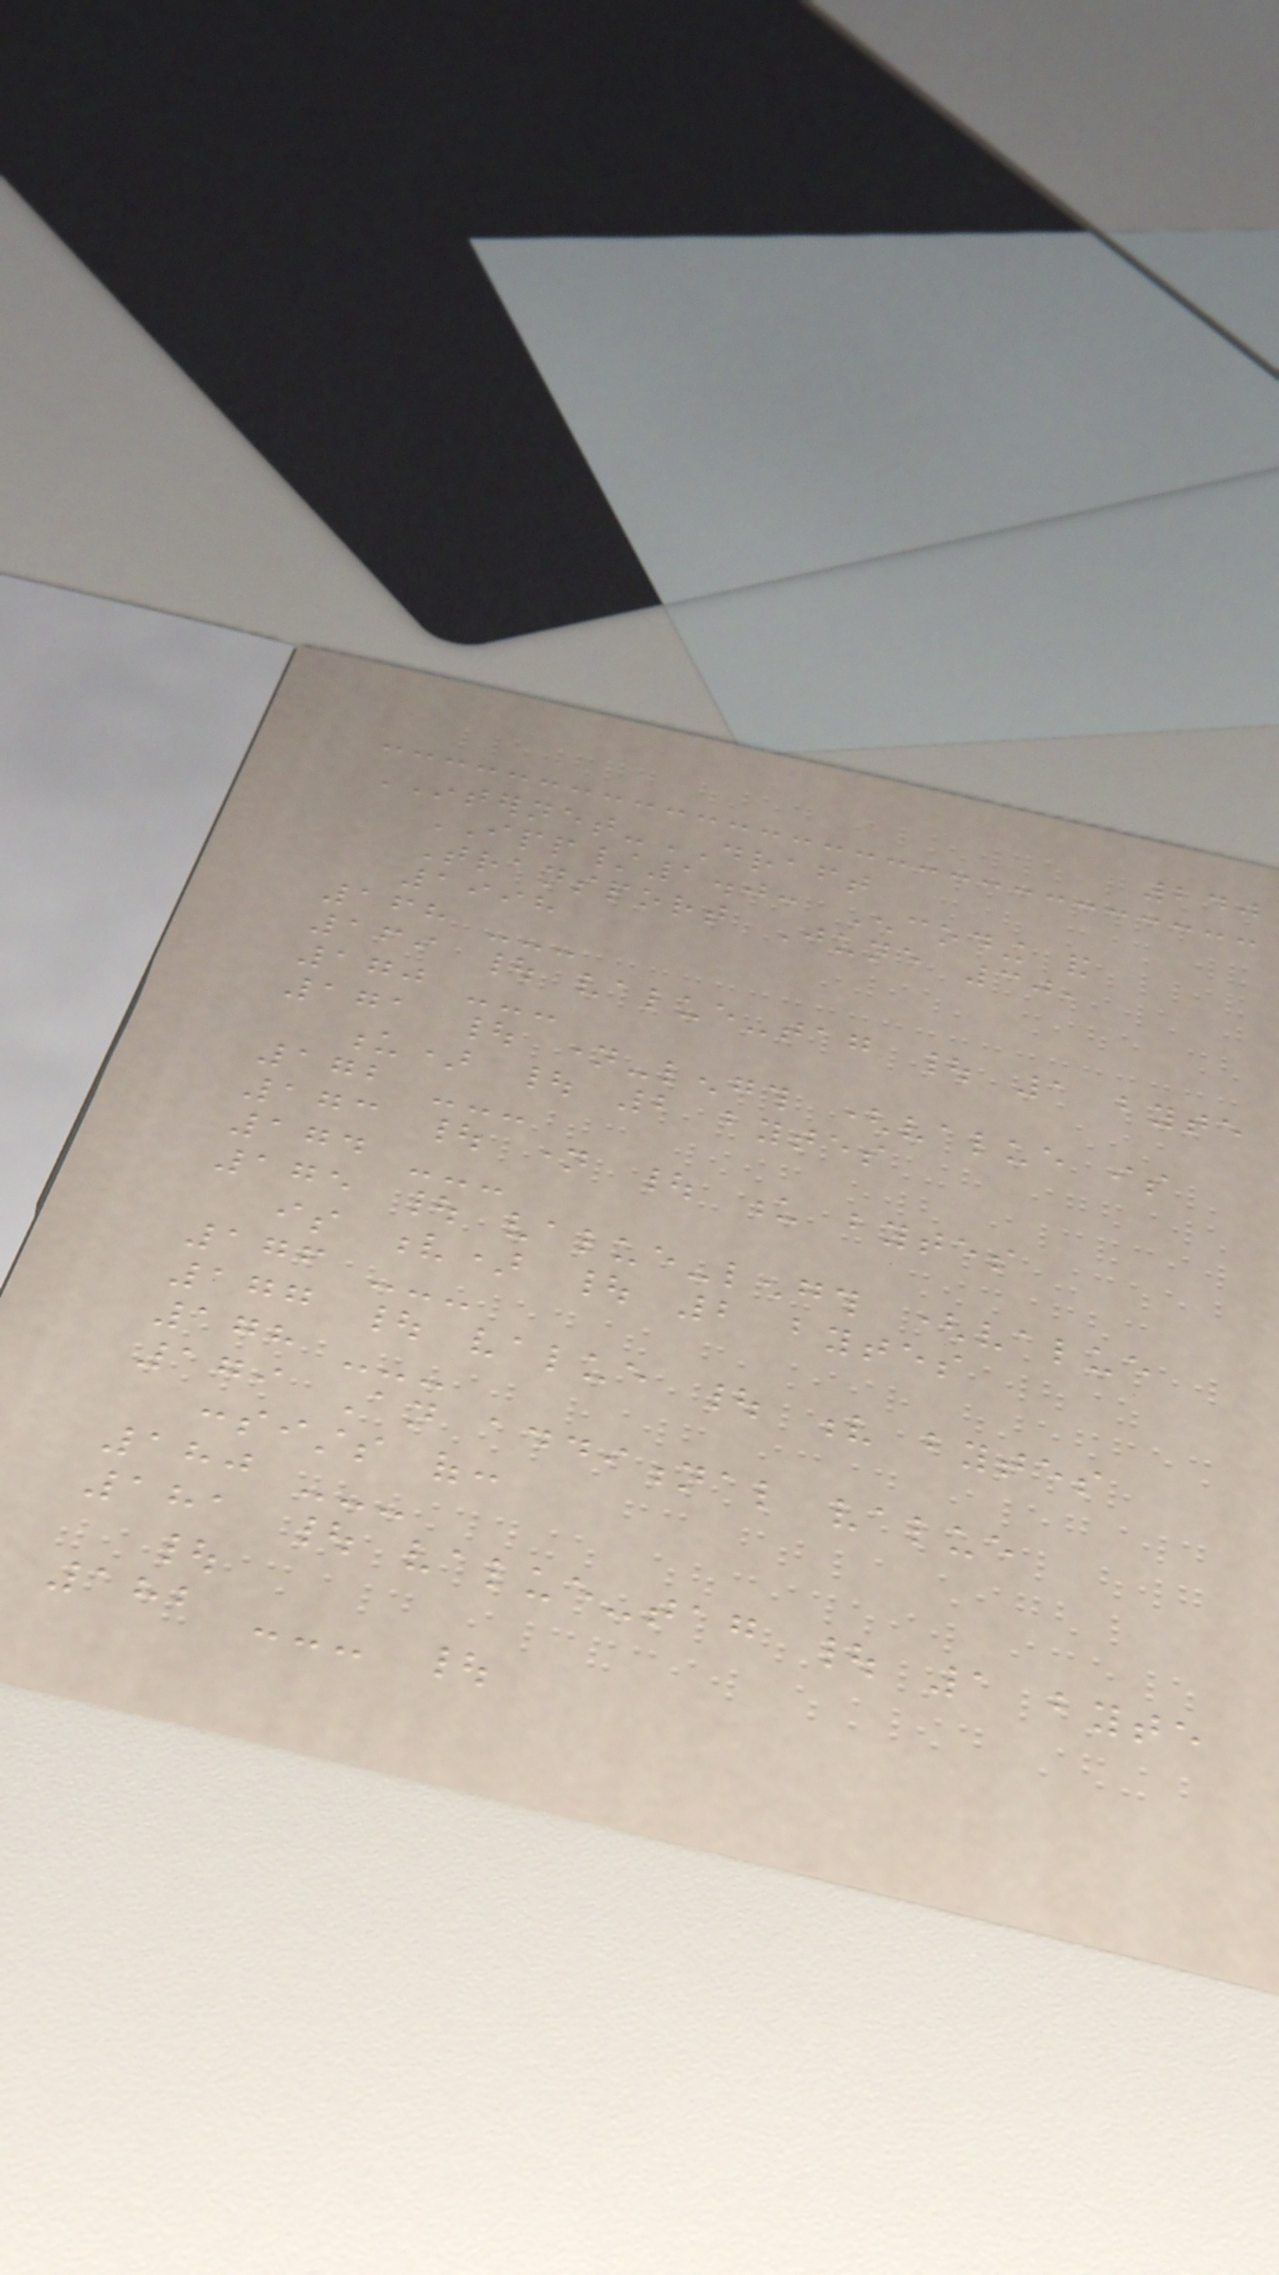240
INTERNET-DRAFT
IPP/1.0: Encoding and
Transport June 30,
1998
168 ---
169 | value-tag | 1 byte
170 ---
171 | name-length (value is
u) | 2 bytes
172 ---
173 | name | u bytes
174 ---
175 | value-length (value
is v) | 2 bytes
176 ---
177 | value | v bytes
178 ---
179 An additional value
consists of:
180 ---
181 | value-tag | 1 byte
|
182 --- |
